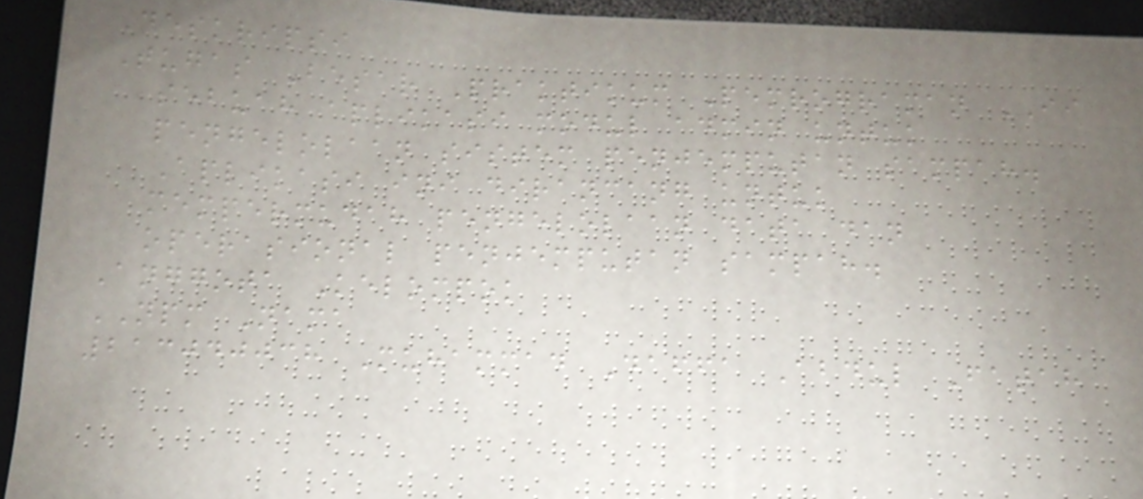Deskripsi
Tugas Besar Praktikum Pemrograman II
sebuah aplikasi modul admin untuk
pengelolaan sistem penjemputan sampah.
Aplikasi ini dirancang untuk
mempermudah pengelolaan data dan
operasional penjemputan sampah.
Anggota Kelompok
NPM Nama
213040038 Muhammad Daffa Abdul Fatah
